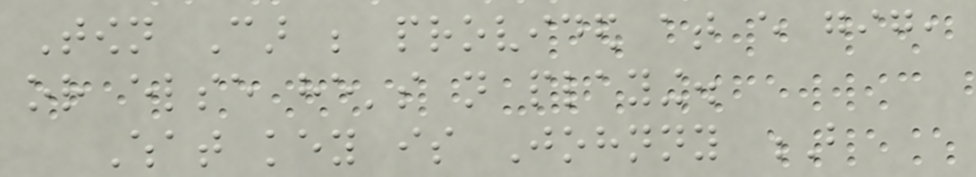Town Car be provided at every gig,
or else he's not playing.
What key is Johnny B
